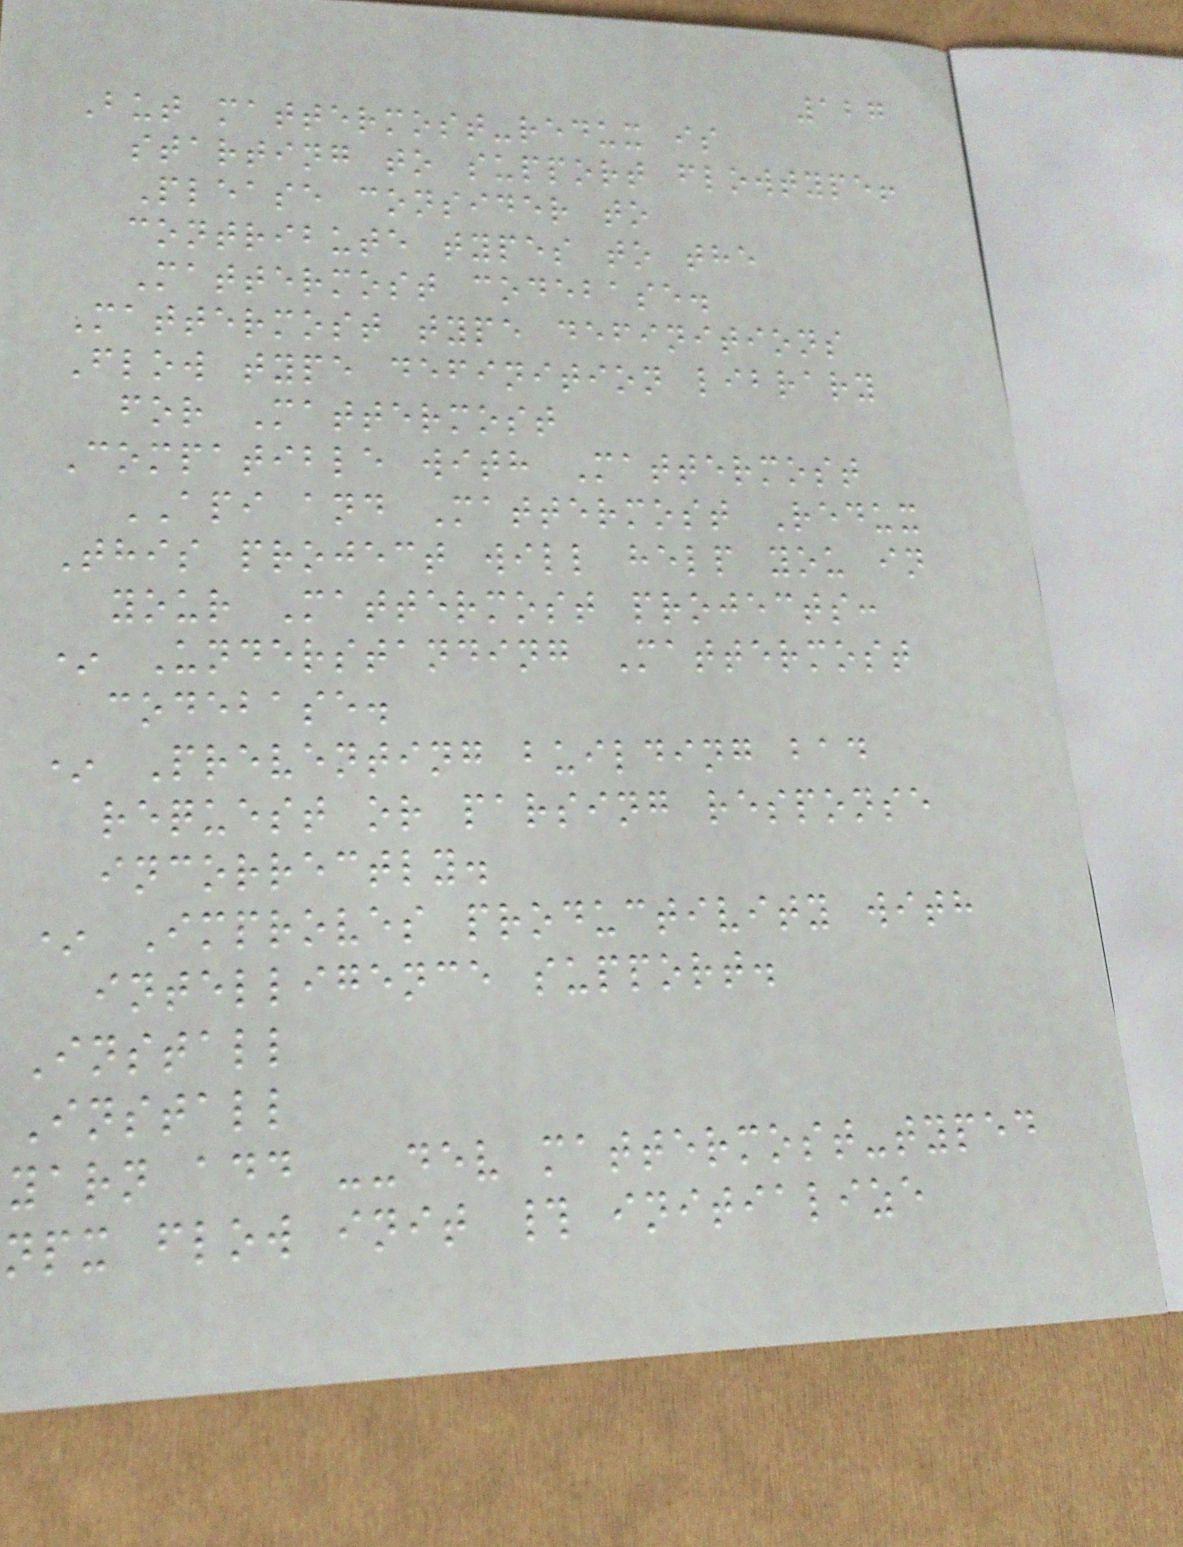127
But mattermost-redux is
starting to support flowtype!
Please consider to
contribute types to the
Mattermost codebase.
Mattermost type definitions
Flow type definition library
for Mattermost
Compatible with Mattermost
API and Mattermost Redux
This project will help you in
your Mattermost projects:
* Understanding Mattermost
codebase.
* Preventing building bad
request or parsing response
incorrectly.
* Improves productivity with
intelligence support.
Install
Install
yarn add --dev mattermost-typed
npx flow init # initialize
